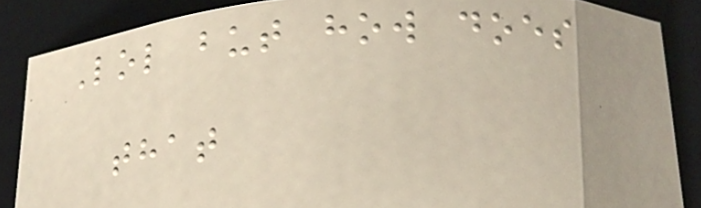Lol but how does
that
